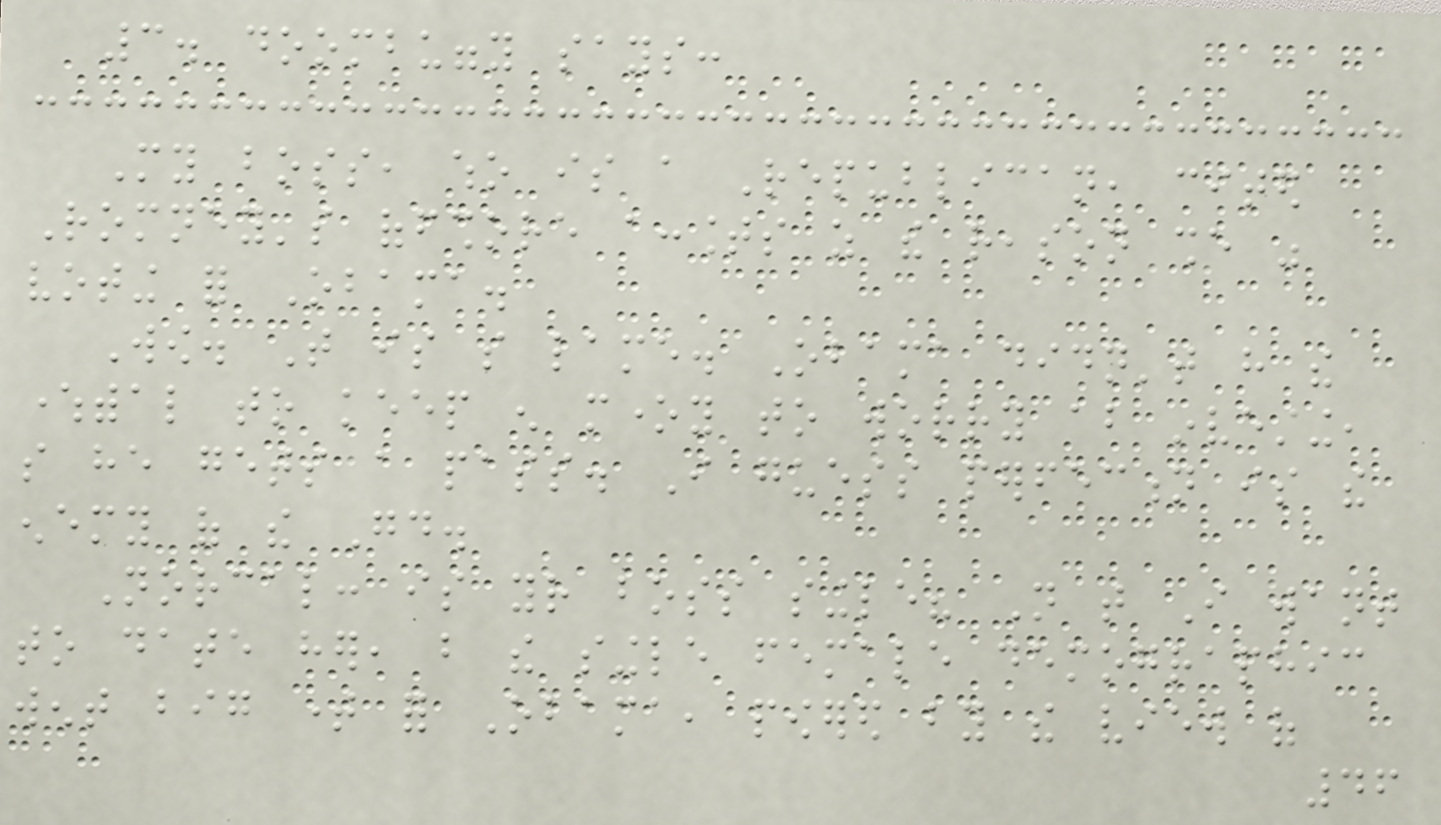3. doombuggy says:
My boss, who is a Republican, cited
Romney's offshore accounts as the reason she was
voting for Obama.
Wow. That is so lame. Obama didn't have the
wherewithal to keep enough money to worry about investing,
so he gets a pass. I guess perfection is the
enemy of the Good.
Norcal: is your boss single? Not that I want
to date her, but the single female demographic
went big time for Obama, powered by the view of
46
